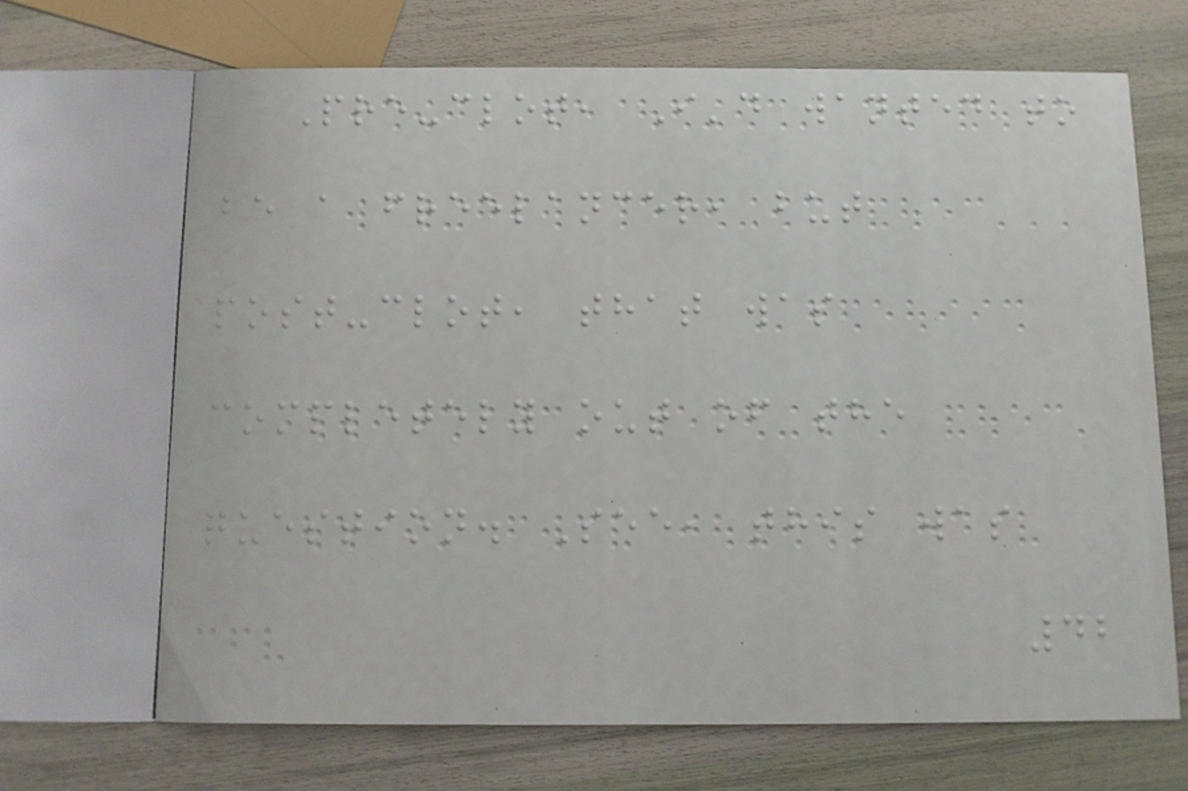Pre-clot, I'd wanted to
be a freelancer, but
post-clot, that was
completely out of the
question. See, this was
42
